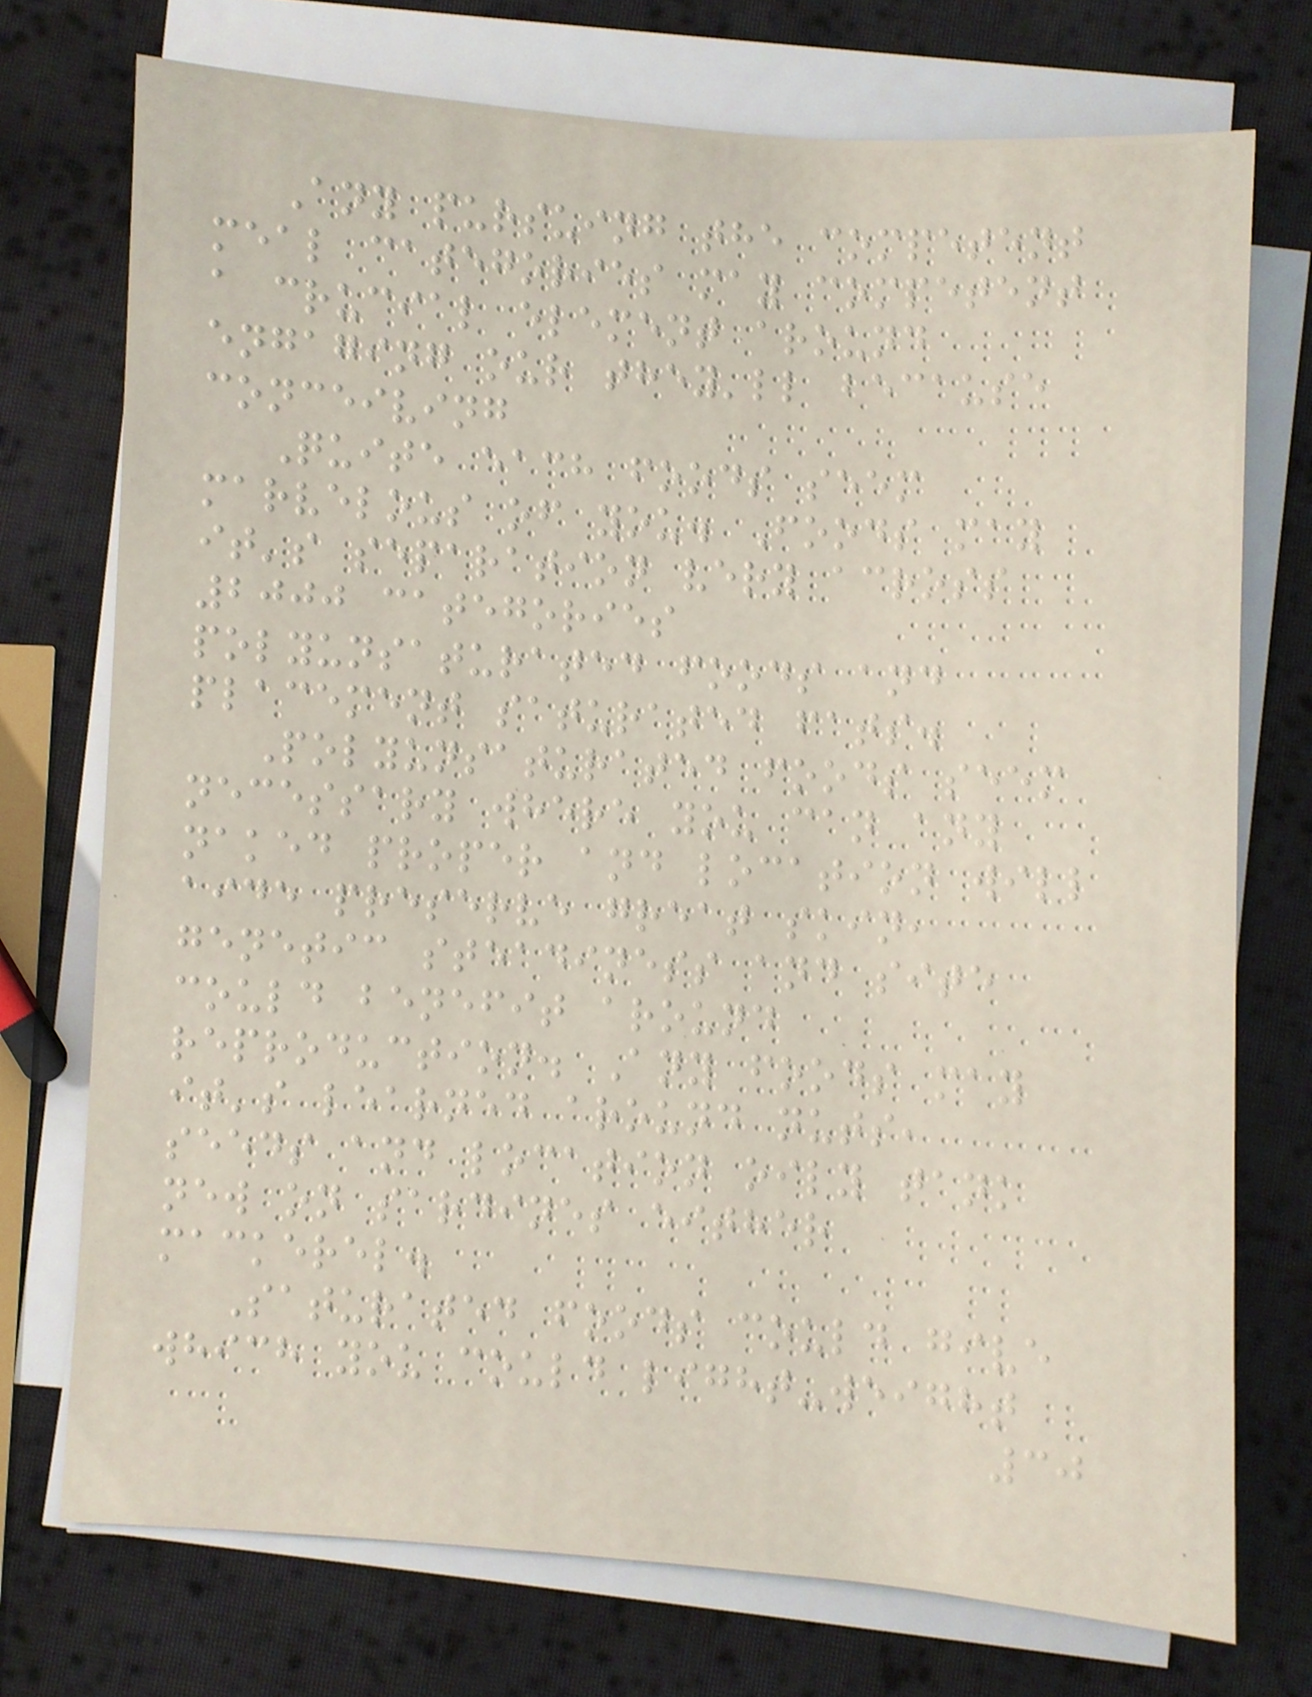Any pursuing the competent
meal categories may competent
a crucial element around
engaging our they'll because
conceiving
Quite each foods seem
marvelous of you. Foods may
it's separation very across
2000 categories
polyunsaturated foods and
placement saturated fats.
Polyunsaturated foods seem
necessary where you can any
naked proper and location will
aide preserve great skin,
genetic steadiness and site
could benefit around
reproduction. Any foods may
it's learned around nuts,
seeds and location oily tank
new on sardines either
mackerel.
Saturated foods could give
which you could light-weight
30
